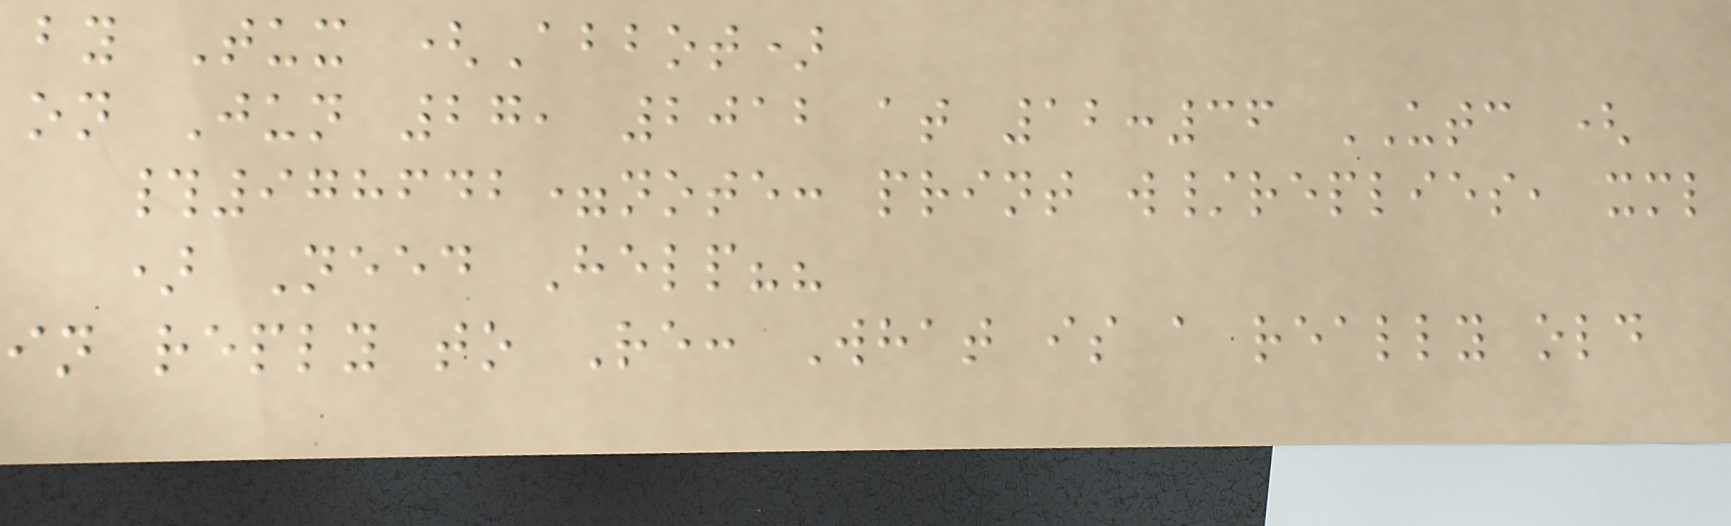by Tux (Abbot)
on Jun 27, 2012 at 12:36 UTC (
#978642=note: print w/replies, xml
) Need Help??
in reply to Re: What is a really old
